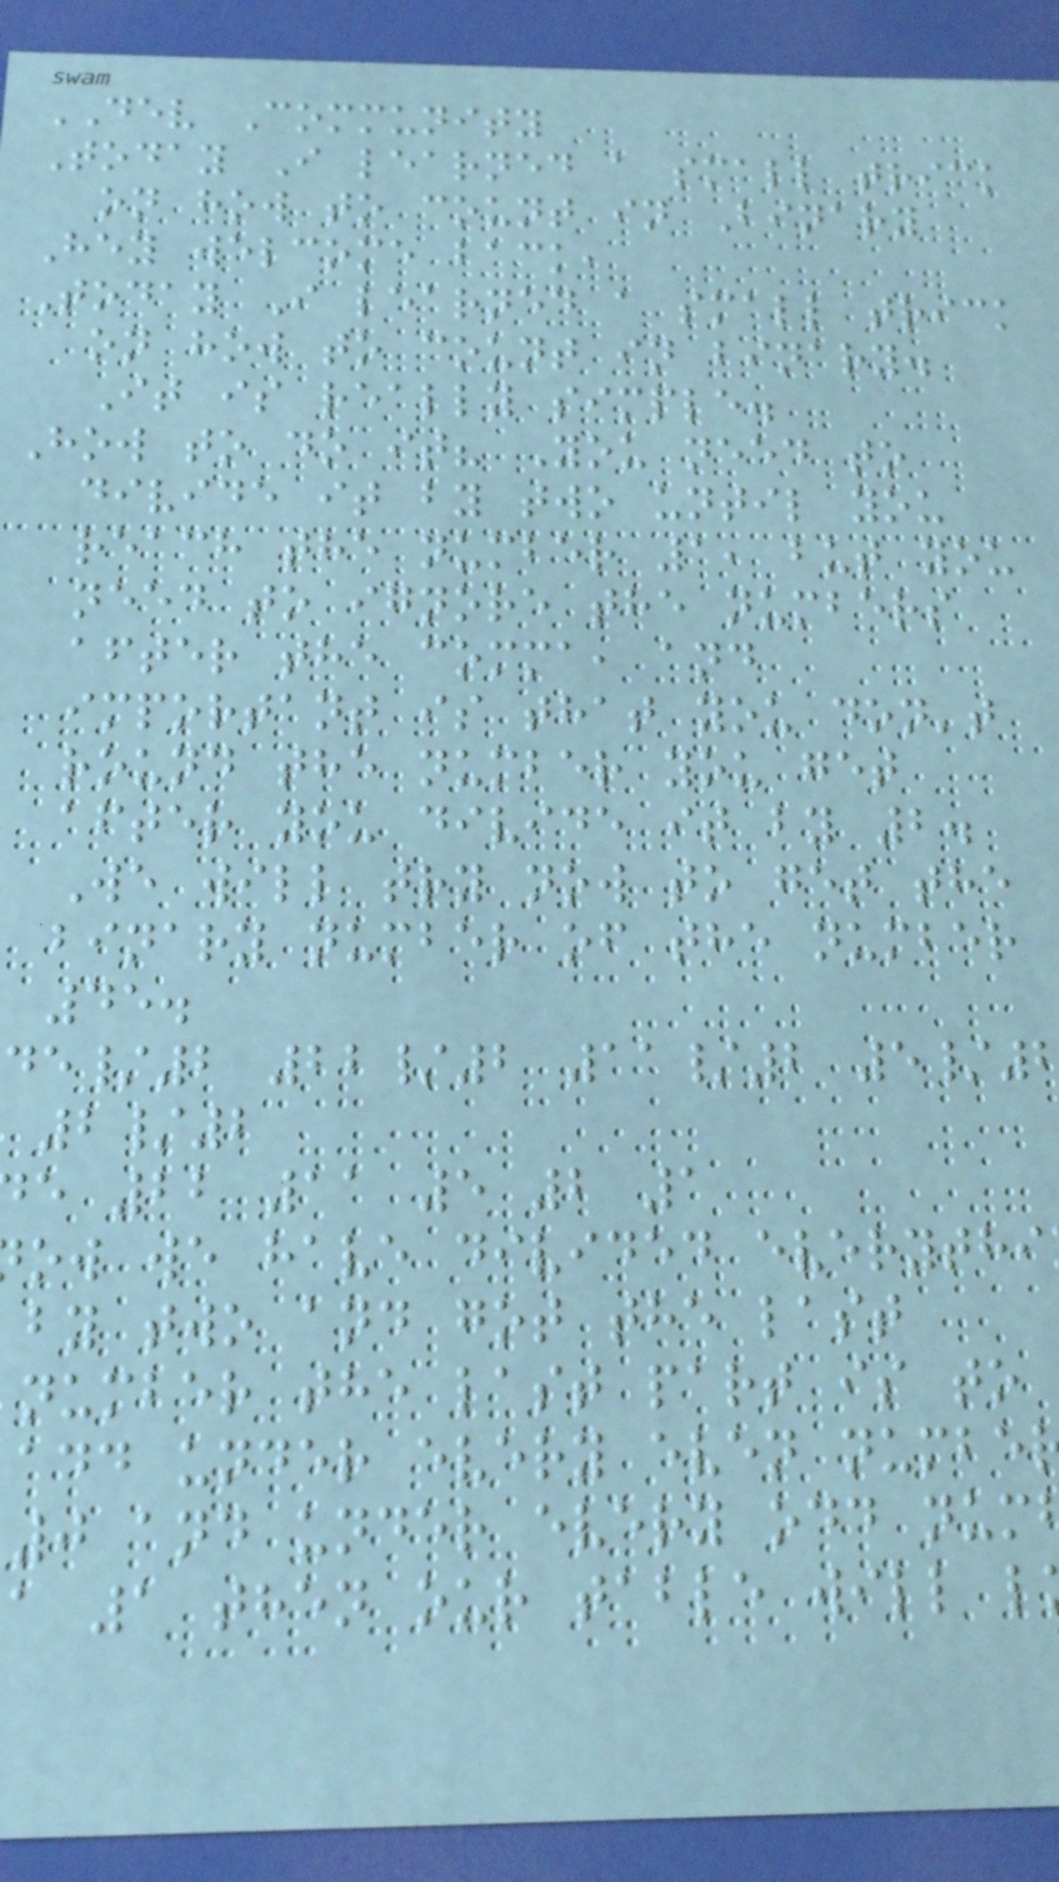DEV Community
Today I learned a small trick
on how to count in Binary
Hey welcome back,
Today I learned a small trick
on how to count in binary.
It is really simple.
How to do it? You need to
divide it by two until you
reach the number 1, but you
need to ignore the numbers
after the comma, and
important is that you don't
round the number you get
after you divide it by 2.
We will try now to get the
binary number of the number
45.
/2 22/2 11/2 5/
2/2
e 22 11 5 2 1
ow we have divided everythi
by two and got the last
number the last part is to
add under every even numbe
0 and under every odd num
a 1 then our table will l
